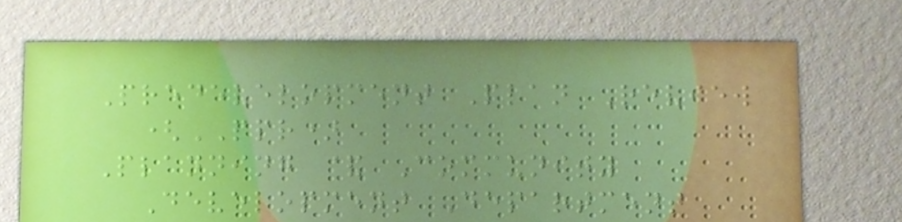Predevelopment Plan Review
(PPR)
Planning & Community
Development Department
